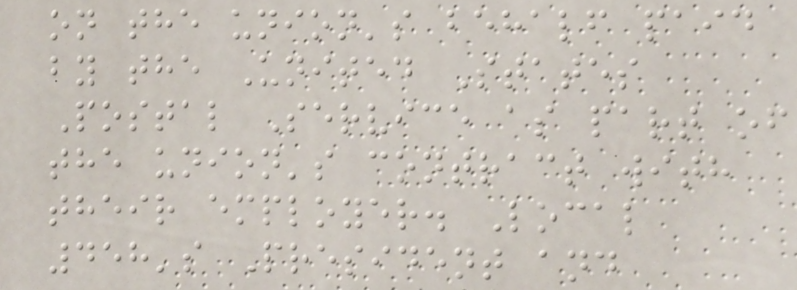on the union's behalf paid
by the United States
Postal Service as part of
the union's contract with
their employer. Local
458's President and
